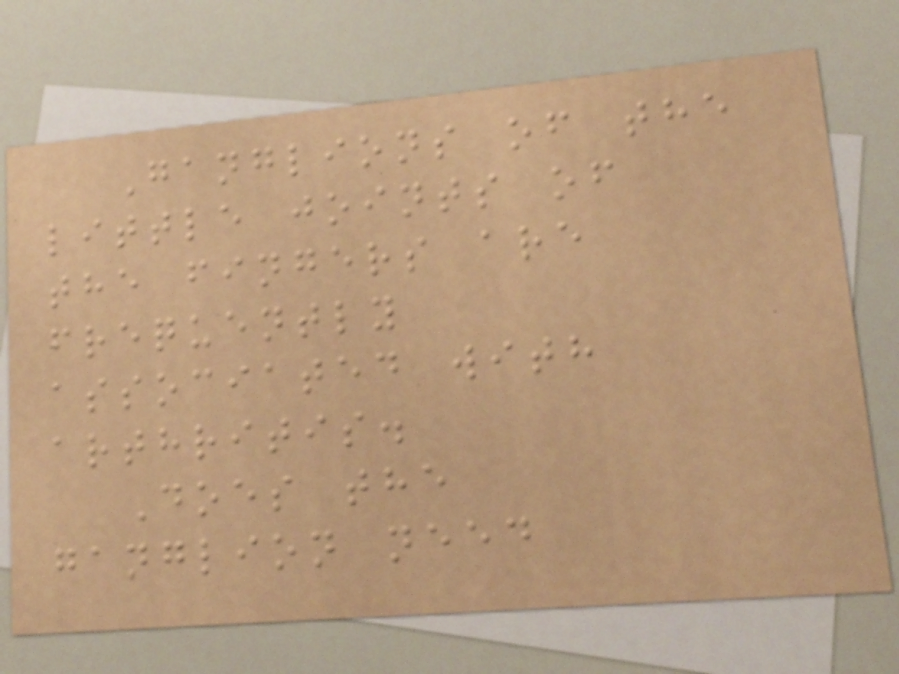Ganglions of the
little joints of
the fingers are
frequently
associated with
arthritis.
Does the
ganglion need
